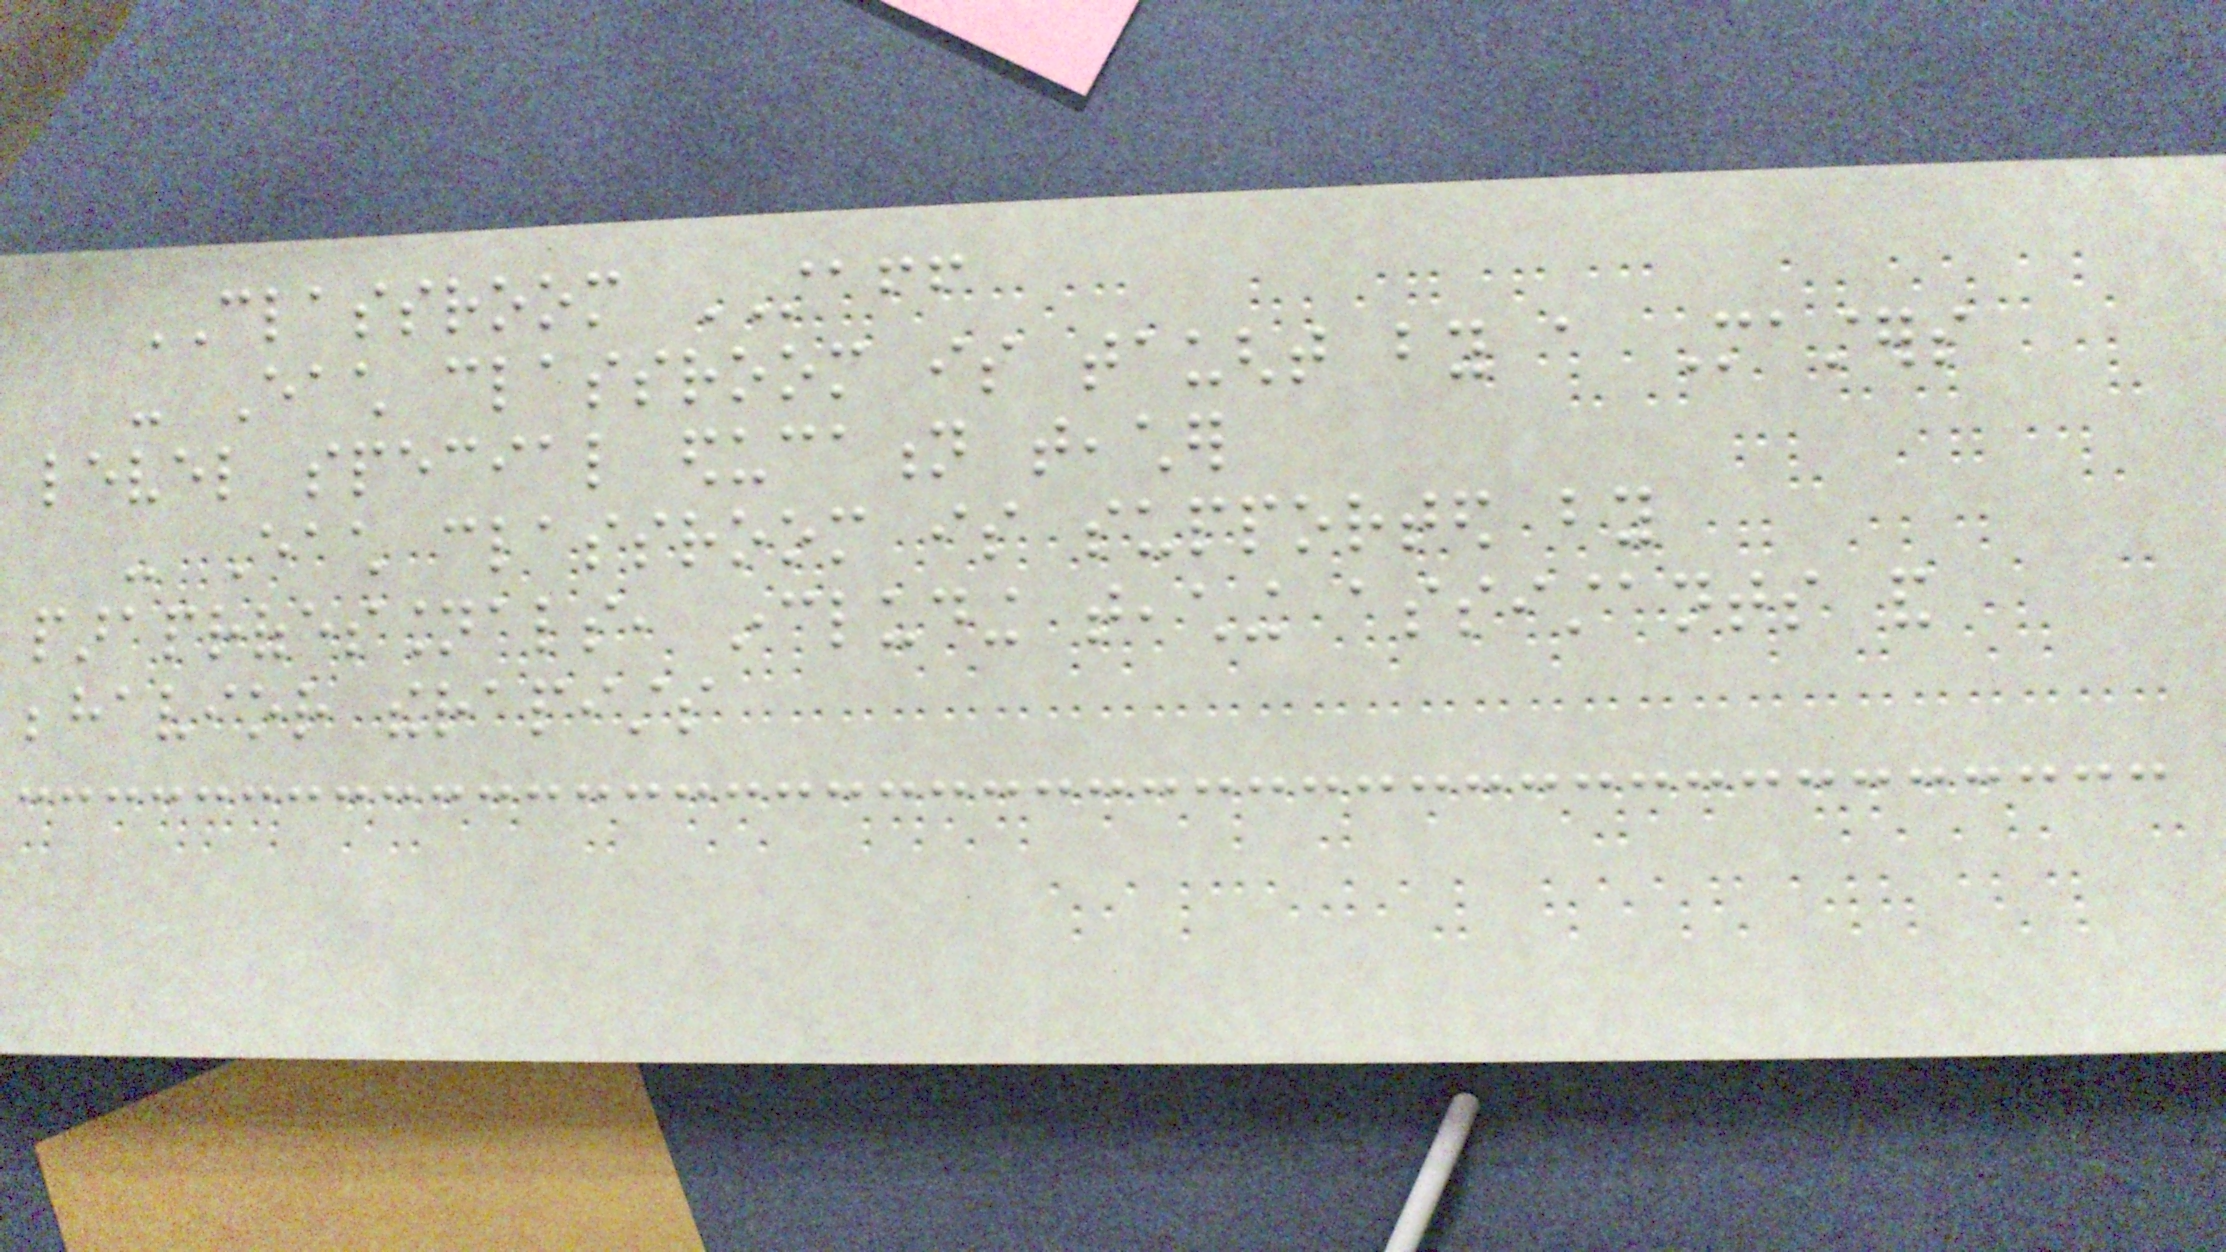CLASSROOM STAFF
- Each classroom is taught by a Masters
level special education teacher
- Each classroom is supported by
paraprofessionals, including teaching assistants and
behavior therapists
